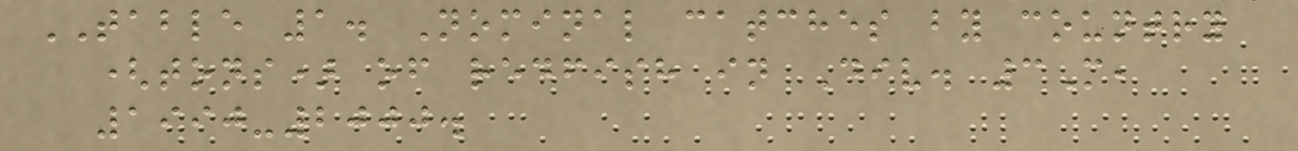TABLE 1. Nominal catches by country
(tons) of redfish in Div. 3M,
1990-2000.
